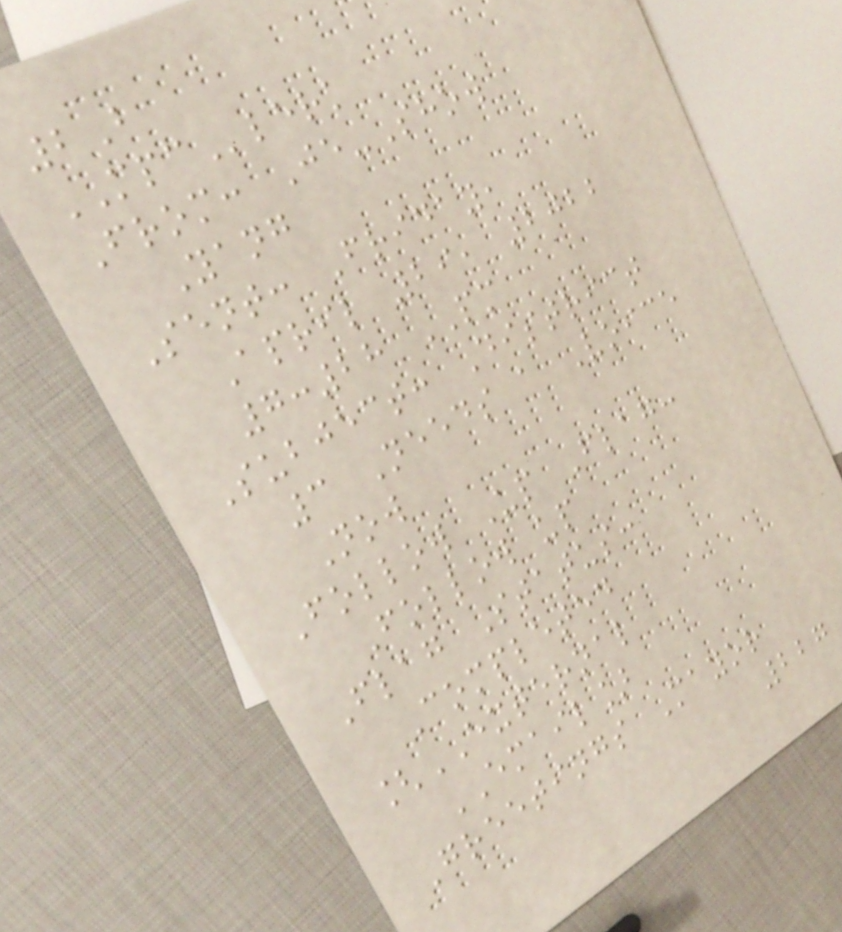2B
MPClerk
From: Je-Show
Yang
Sent: Friday,
April 29, 2022
7:28 PM
Subject: District
3 Needs a Voice
Now
Follow Up Flag:
Follow up
Flag Status:
Completed
[EXTERNAL
EMAIL]
Greetings Mayor
227
